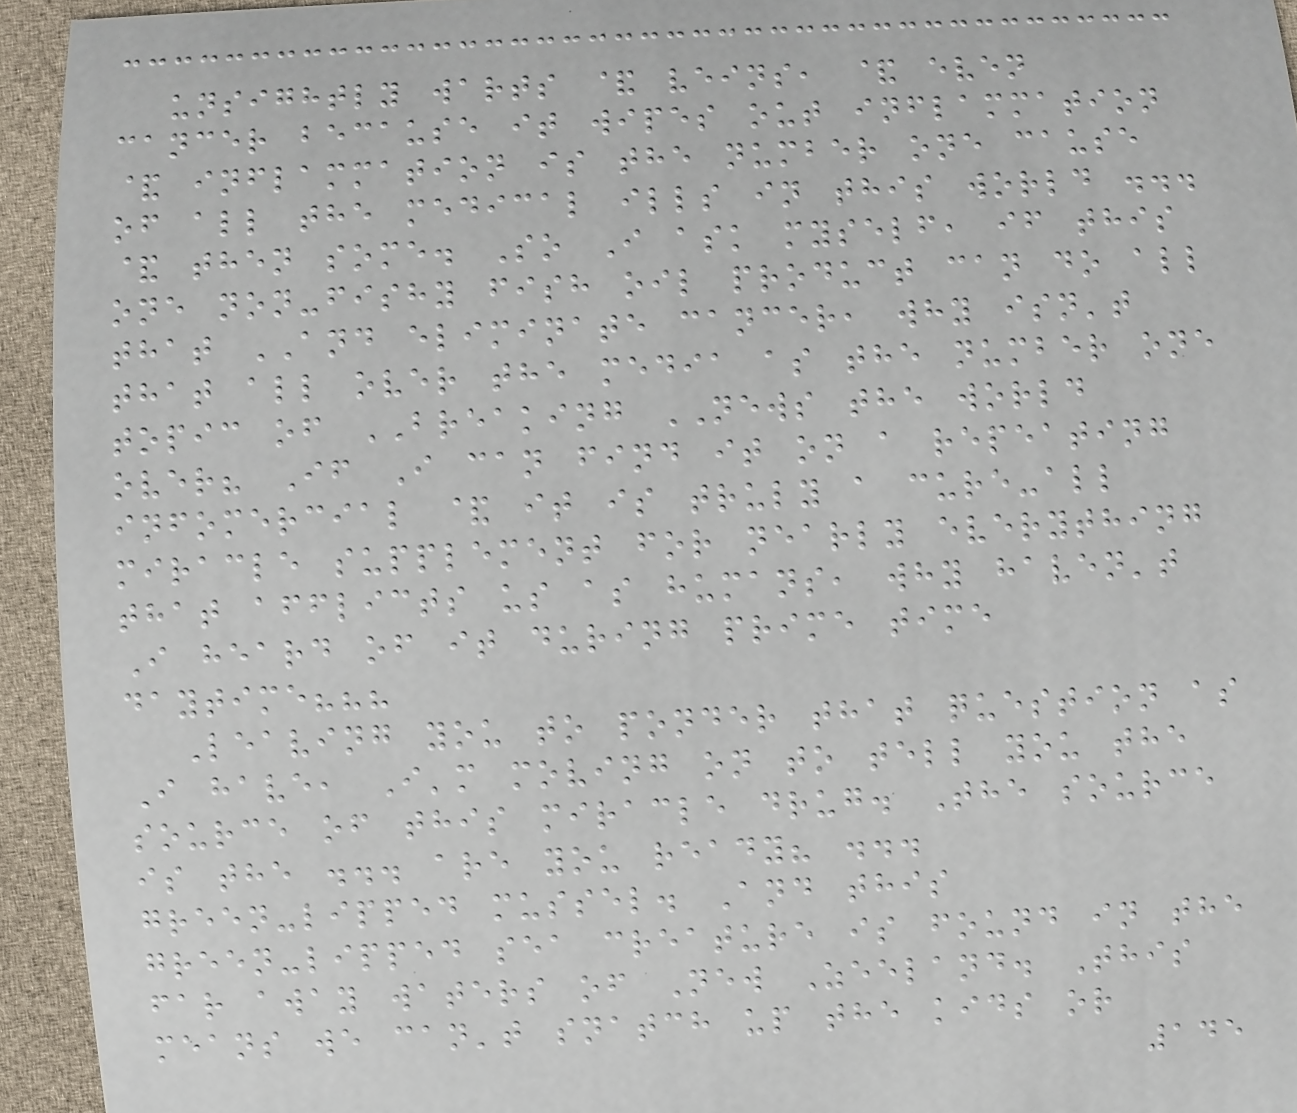unsightly warts & veins, & even
cancer because it wipes out inflammation
& inflammation is the number one cause
of all the medical ills in this world ...
& then some. So I ask myself, if this
one non-fishy fish oil product can do all
that AND eliminate cancer, why isn't
that all over the media as the number one
topic of BREAKING NEWS the world
over? If I can find it on a repeating
infomercial & it is truly a cure-all
miracle supplement for nearly everything
that afflicts us as humans, why haven't
I heard of it during prime time
daytime???
Leaving you to ponder that question as
I have, I'm moving on to tell you the
source of this miracle drug. The source
is the ... are you ready? ...
green-lipped mussel. And this
green-lipped sea creature is found in the
far away waters of New Zeeland. This
means we can't snatch up the kids or
145
